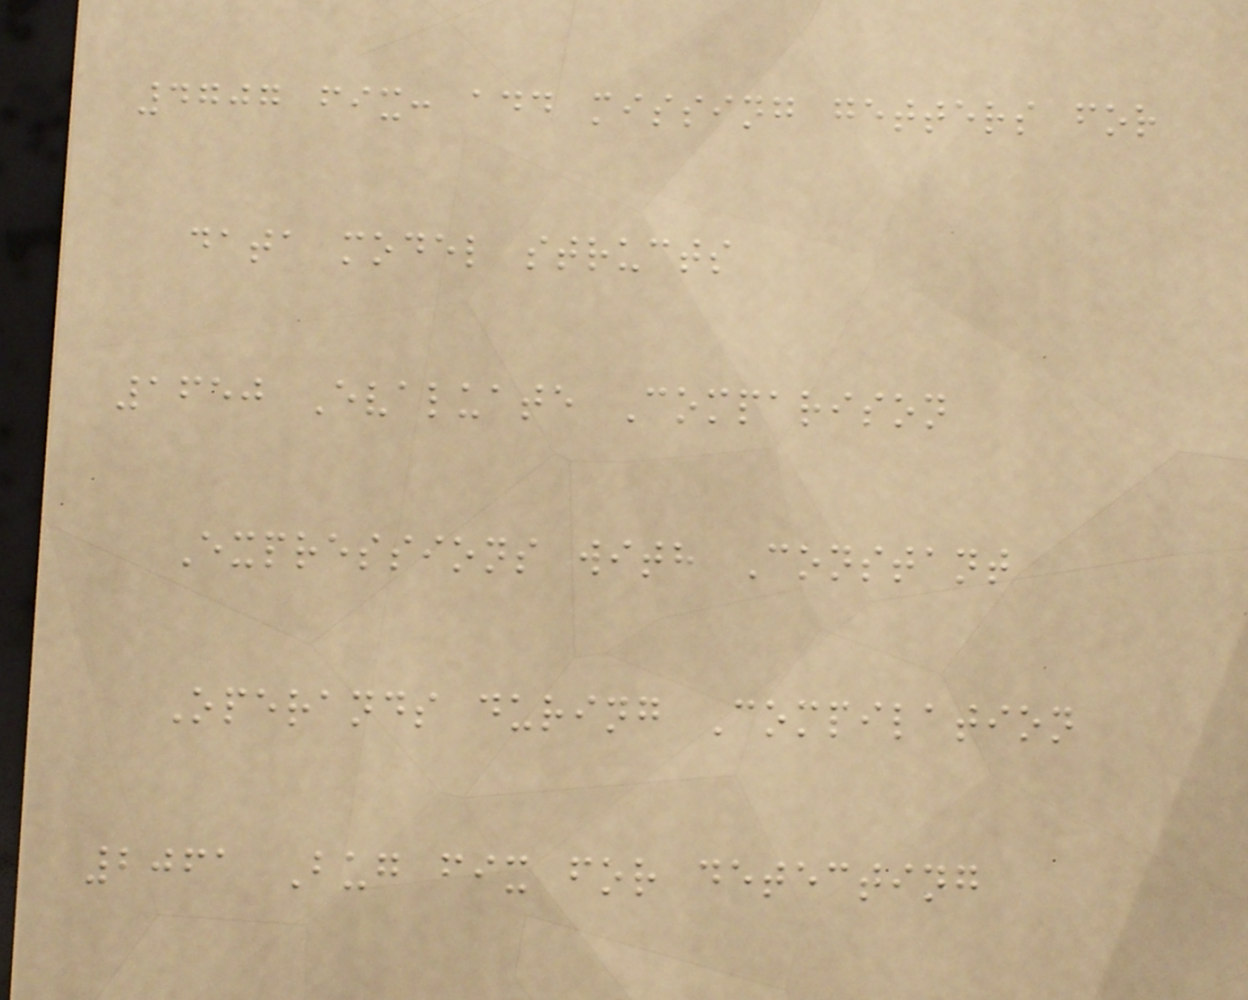4707 fix: add missing getters for
data model structs
1650 Evaluate Comparison
Expressions with Constant
Operands during Compilation
2061 Bug fix for detecting
